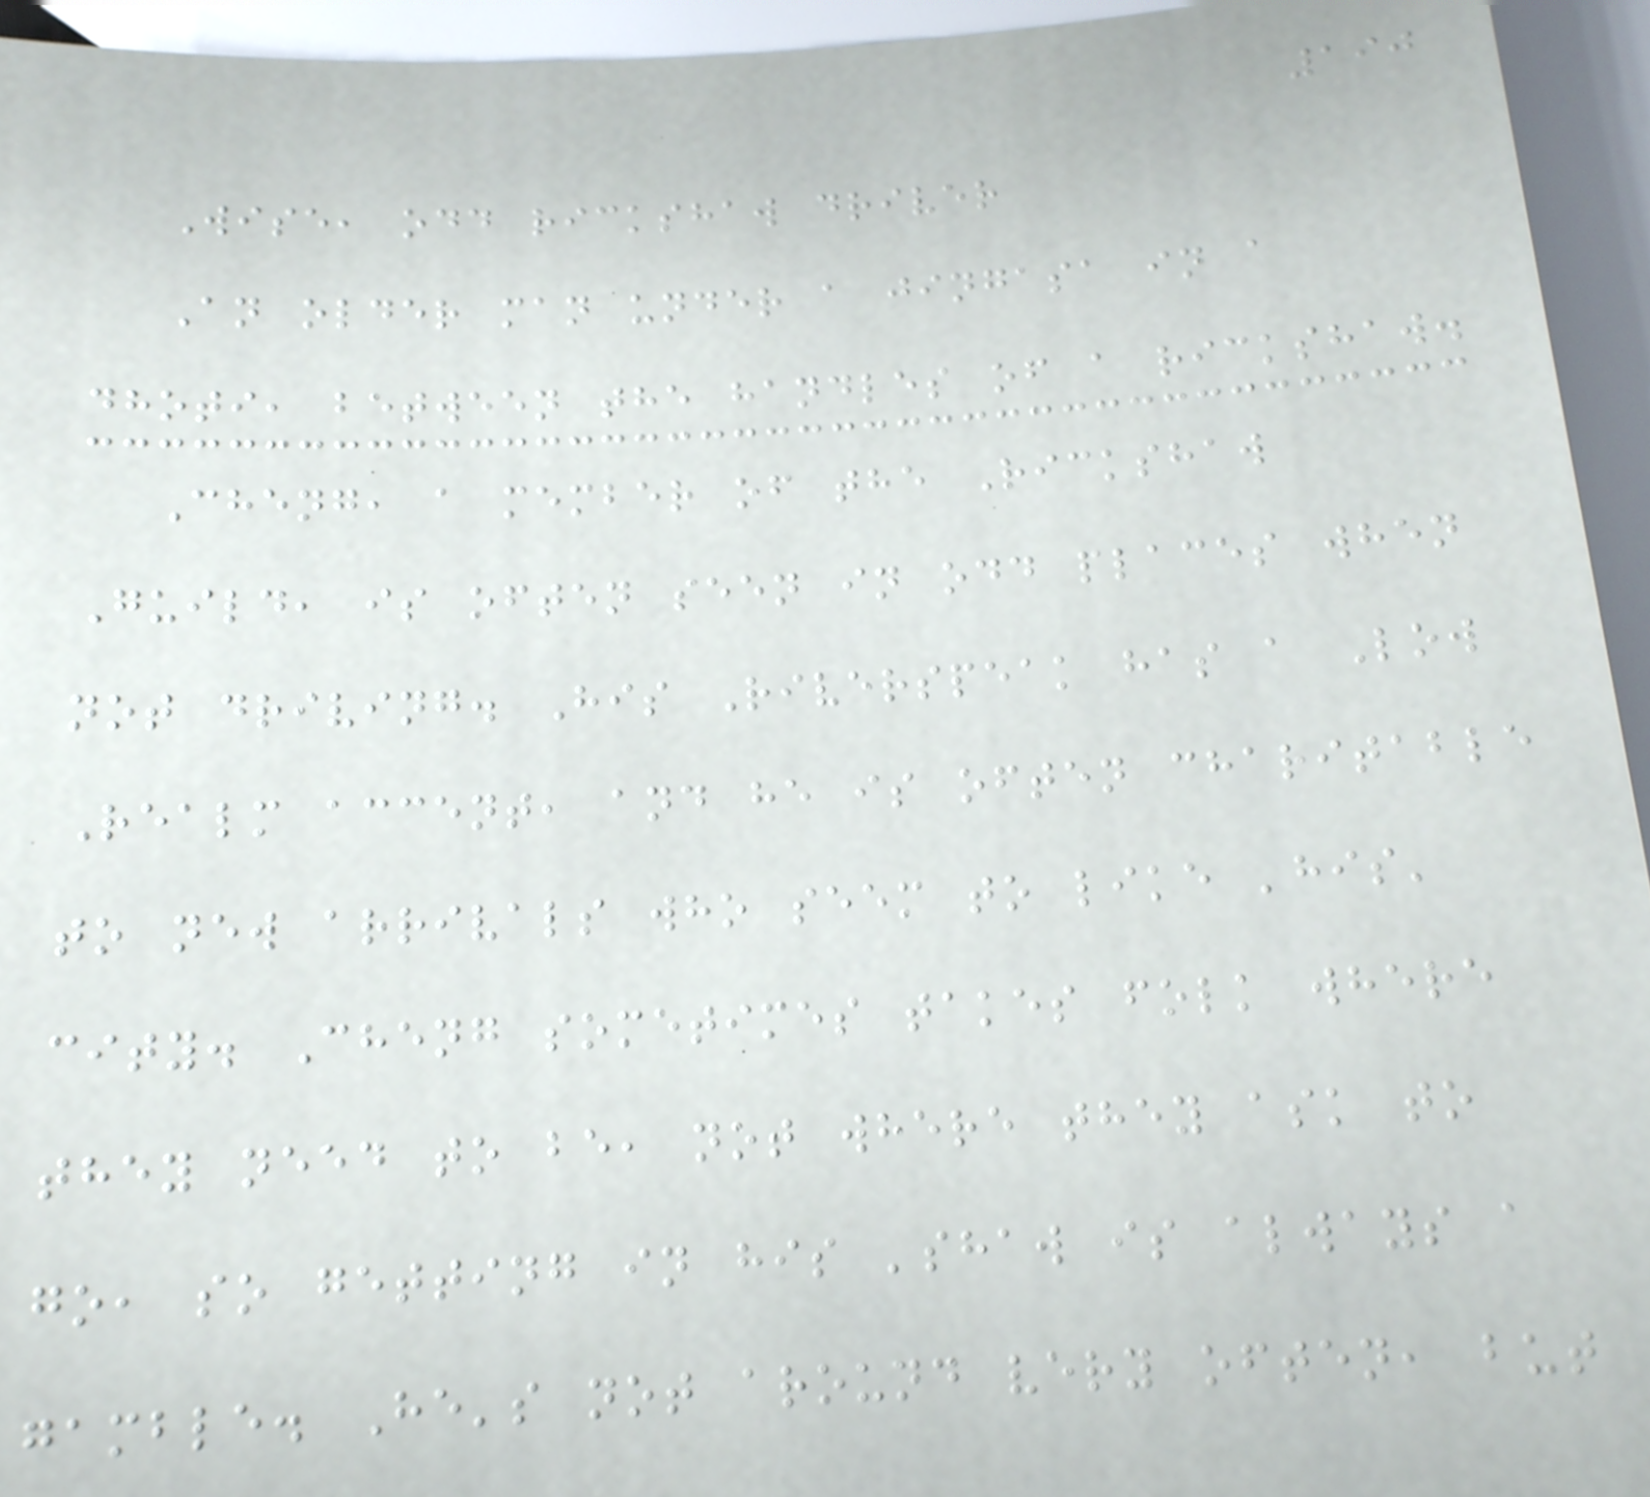190
Wise, odd rickshaw driver
An older man under a jingasa in a
dhoti, between the handles of a rickshaw.
Cheng, a member of the Rickshaw
Guild, is often seen in odd places when
not driving. His Riverspeak has a Low
Realm accent, and he is often charitable
to new arrivals who seem to like 'his'
city. Cheng sometimes takes folk where
they need to be, not where they ask to
go, so getting in his 'shaw is always a
gamble. He's not around very often, but
